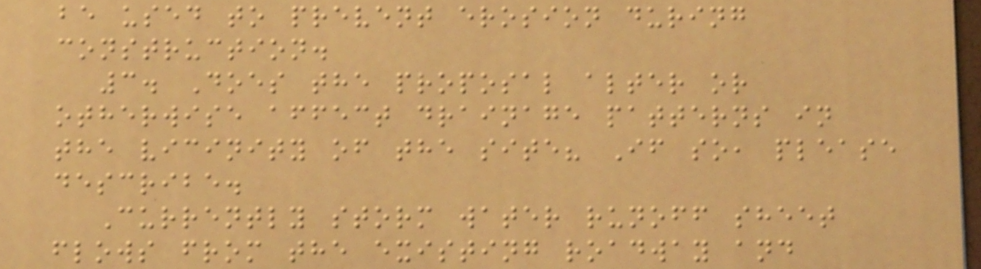be used to prevent erosion during
construction.
3. Does the proposal alter or
otherwise affect drainage patterns in
the vicinity of the site? If so, please
describe.
Currently storm water runoff sheet
flows from the existing roadway and
